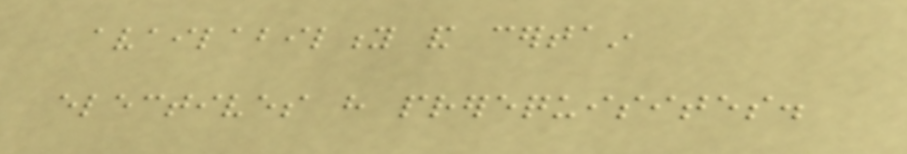availability and certain
electives have prerequisites.
